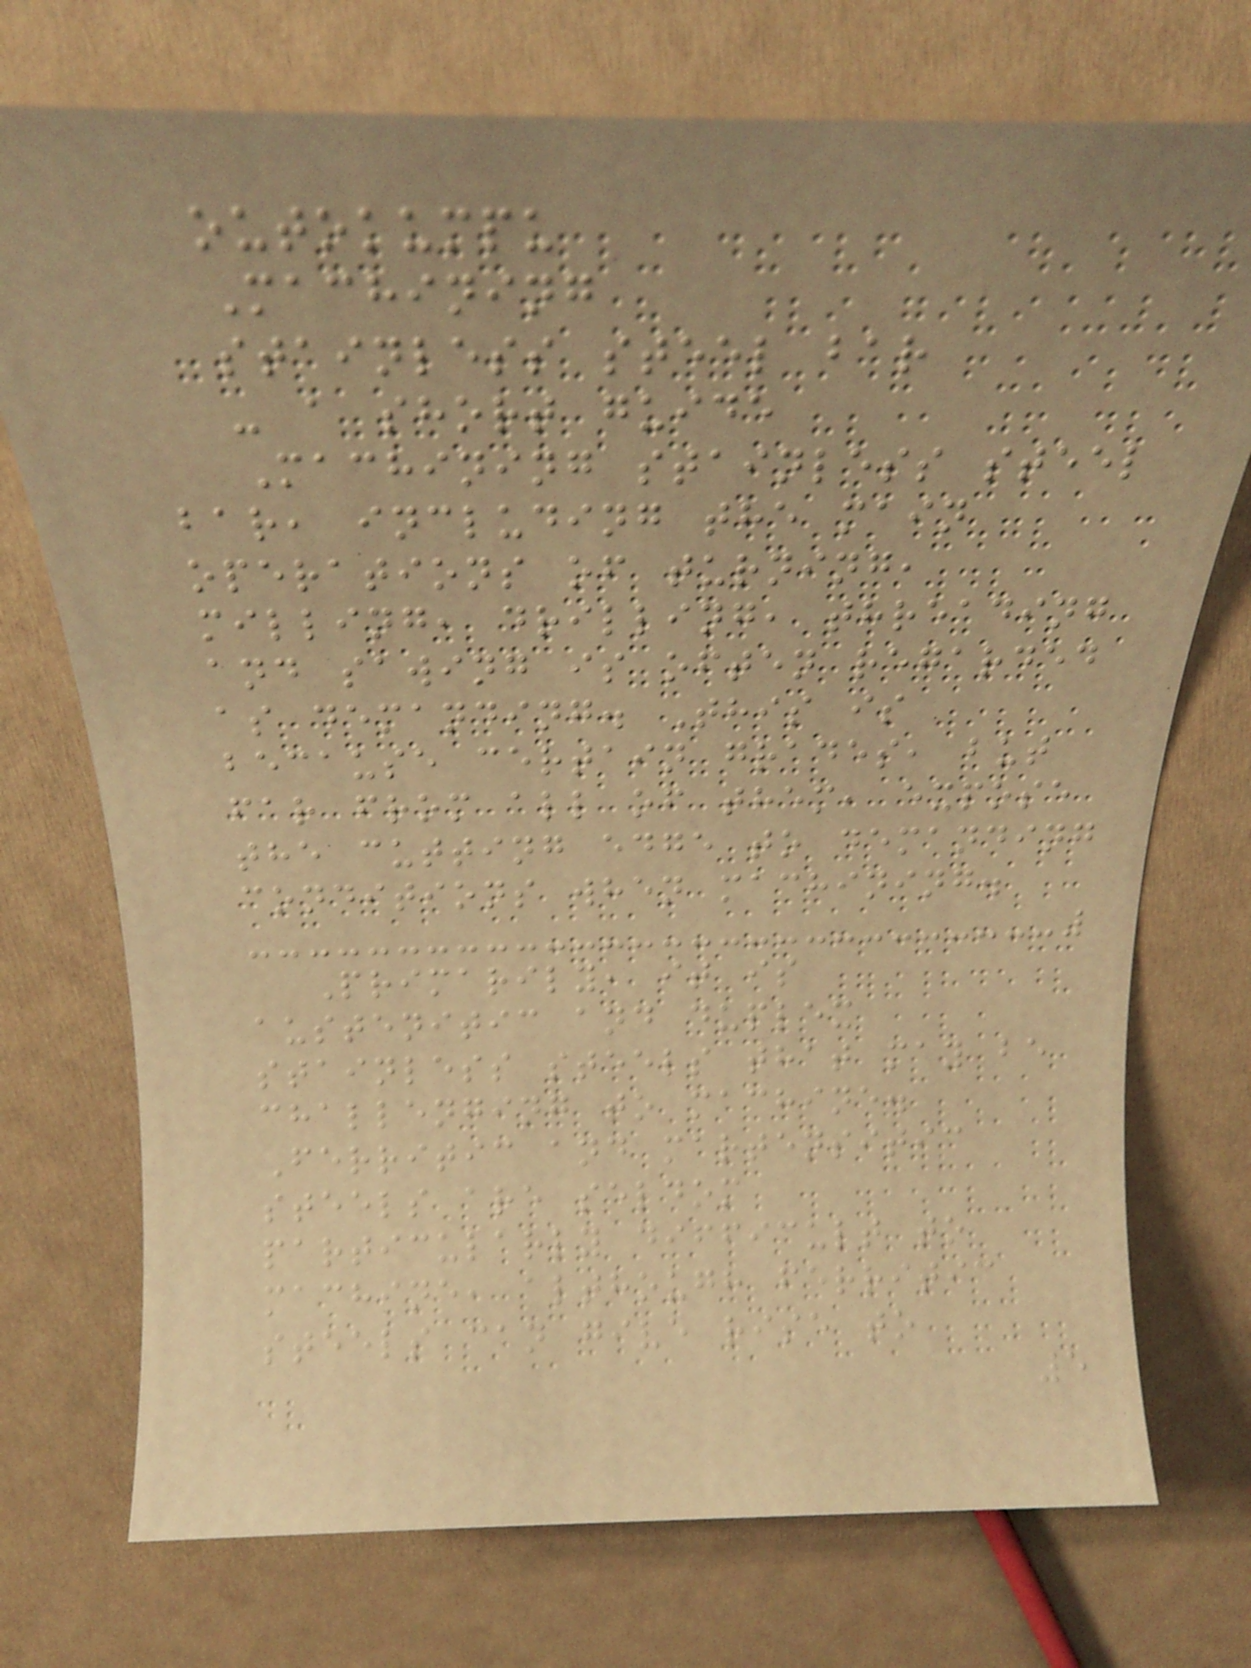outokumpu
Machining
stainless steel bar
- a short guide
Machining stainless steel
bar, including the main
operations of turning,
milling, drilling, threading
and sawing is often regarded
as demanding. This is
because certain grades, but
far from all of them, expose
the cutting edge to demanding
conditions when machining.
Primarily, it is
austenitic and duplex
stainless steels that may be
challenging to machine.
Ferritic and martensitic
steels are seldom
particularly difficult to
machine, although ferritic
steels can give rise to
5
